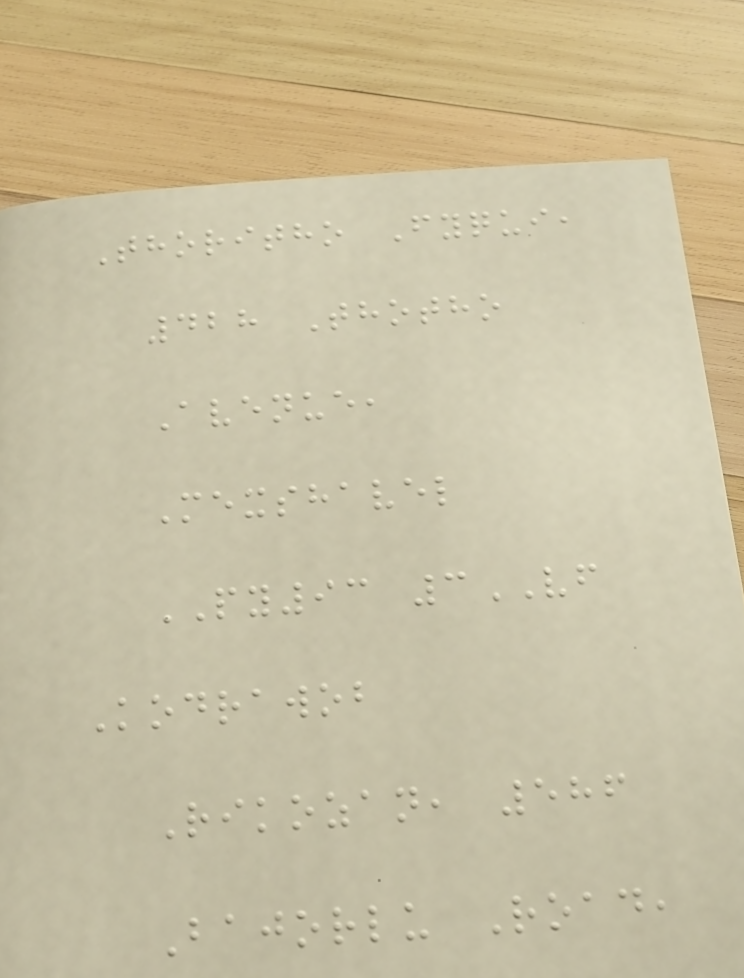Thoritho Fyqui,
428 Thotho
Avenue,
Mexshavel
PY93 3VF
Kodrawob
Rikozan, 586
Bajorlu Road,
